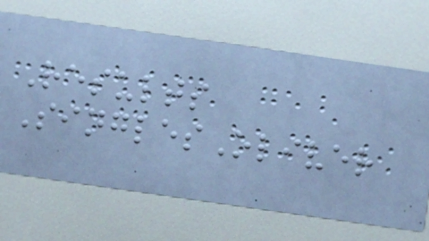Results
SinglesOliver
